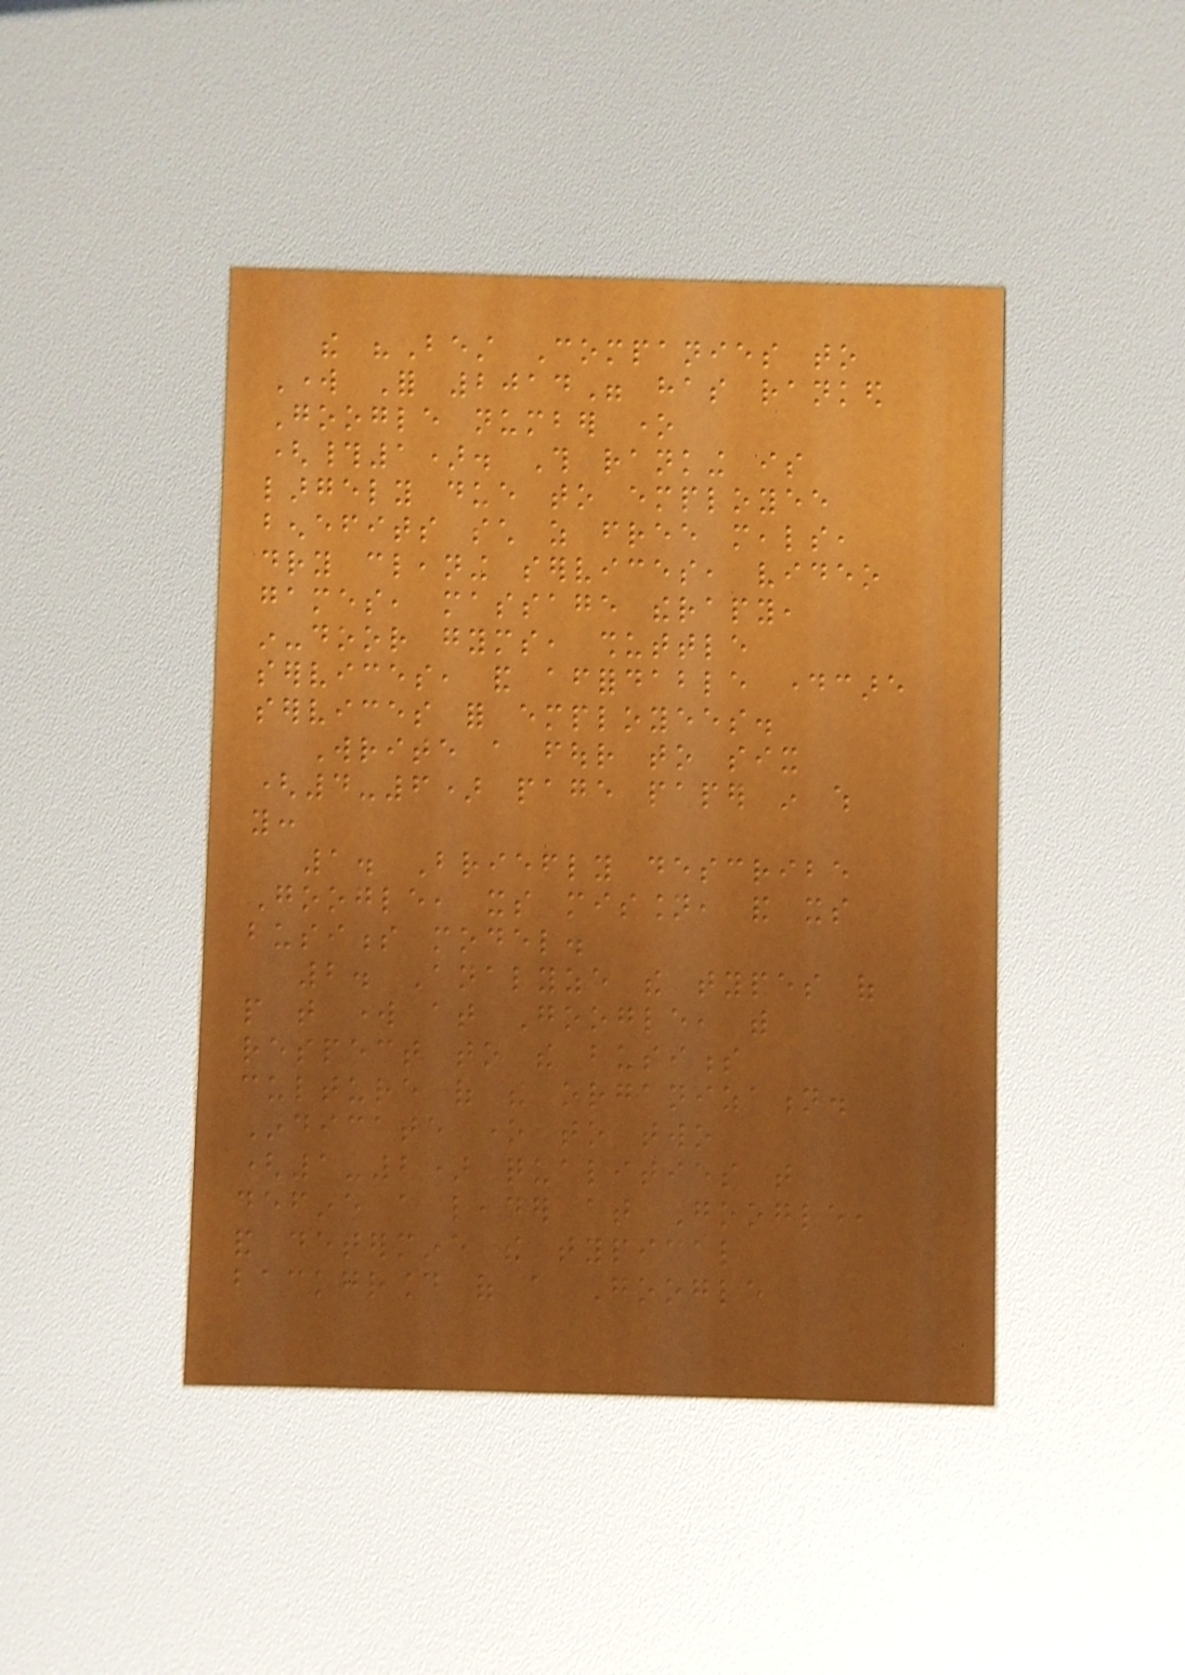the "Best Companies to
Work For 2014" has ranked
Google number one
(#1). This ranking is
largely due to employee
benefits such as free meals,
dry cleaning services, video
games, massage therapy,
in-door gyms, shuttle
services, and affordable daycare
services for employees.
Write a four to six
(4-6) page paper in which
you:
1. Briefly describe
Google, its mission, and its
business model.
2. Analyze the types of
people that work at Google, with
respect to the business
culture of the organization.
Indicate one to two
(1-2) qualities that
define a leader at Google,
and determine the typical
background of a Google
